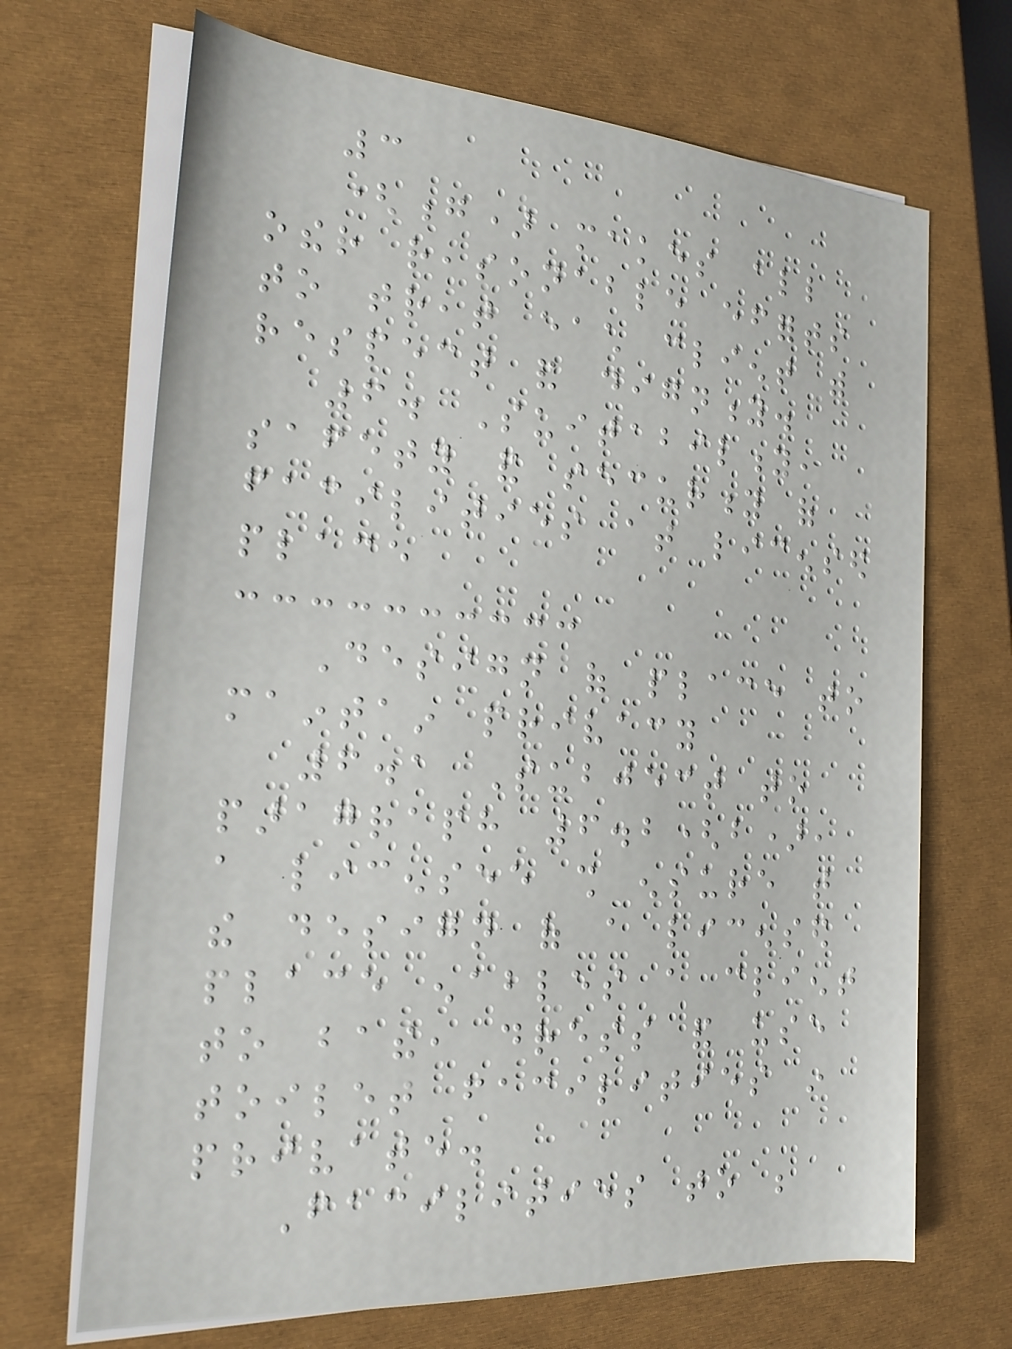3
(g) makes all
other reasonable efforts
to treat each client with
respect and dignity.
6. Suitability,
safety and security of
facilities at licensed
place
Design of place to
maintain privacy
6.1 Subject to
paragraph 6.2(b),
a licensee shall ensure that
the design of a licensed
place enables a client
to bathe, dress and use
toilet facilities in
private.
Facilities to be
